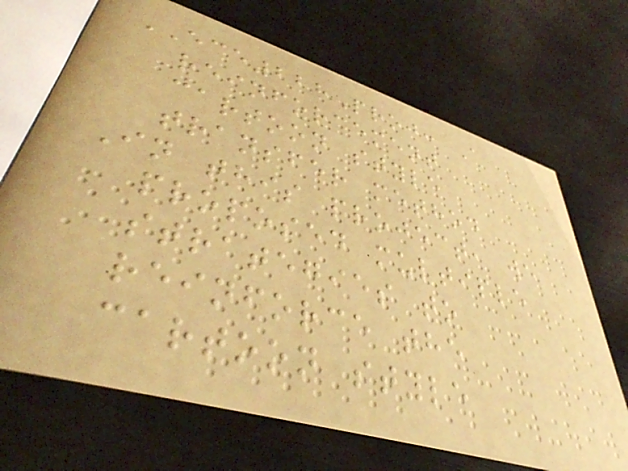ECE228Proj: A
reinforcement
cartoon style
transfer method
In this project, we
proposed multiple
strategies to
reinforce the
cartoon style
